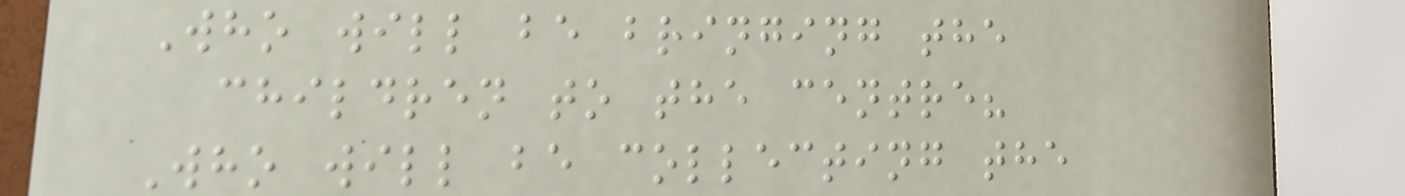Who will be bringing the
children to the centre?
Who will be collecting the
